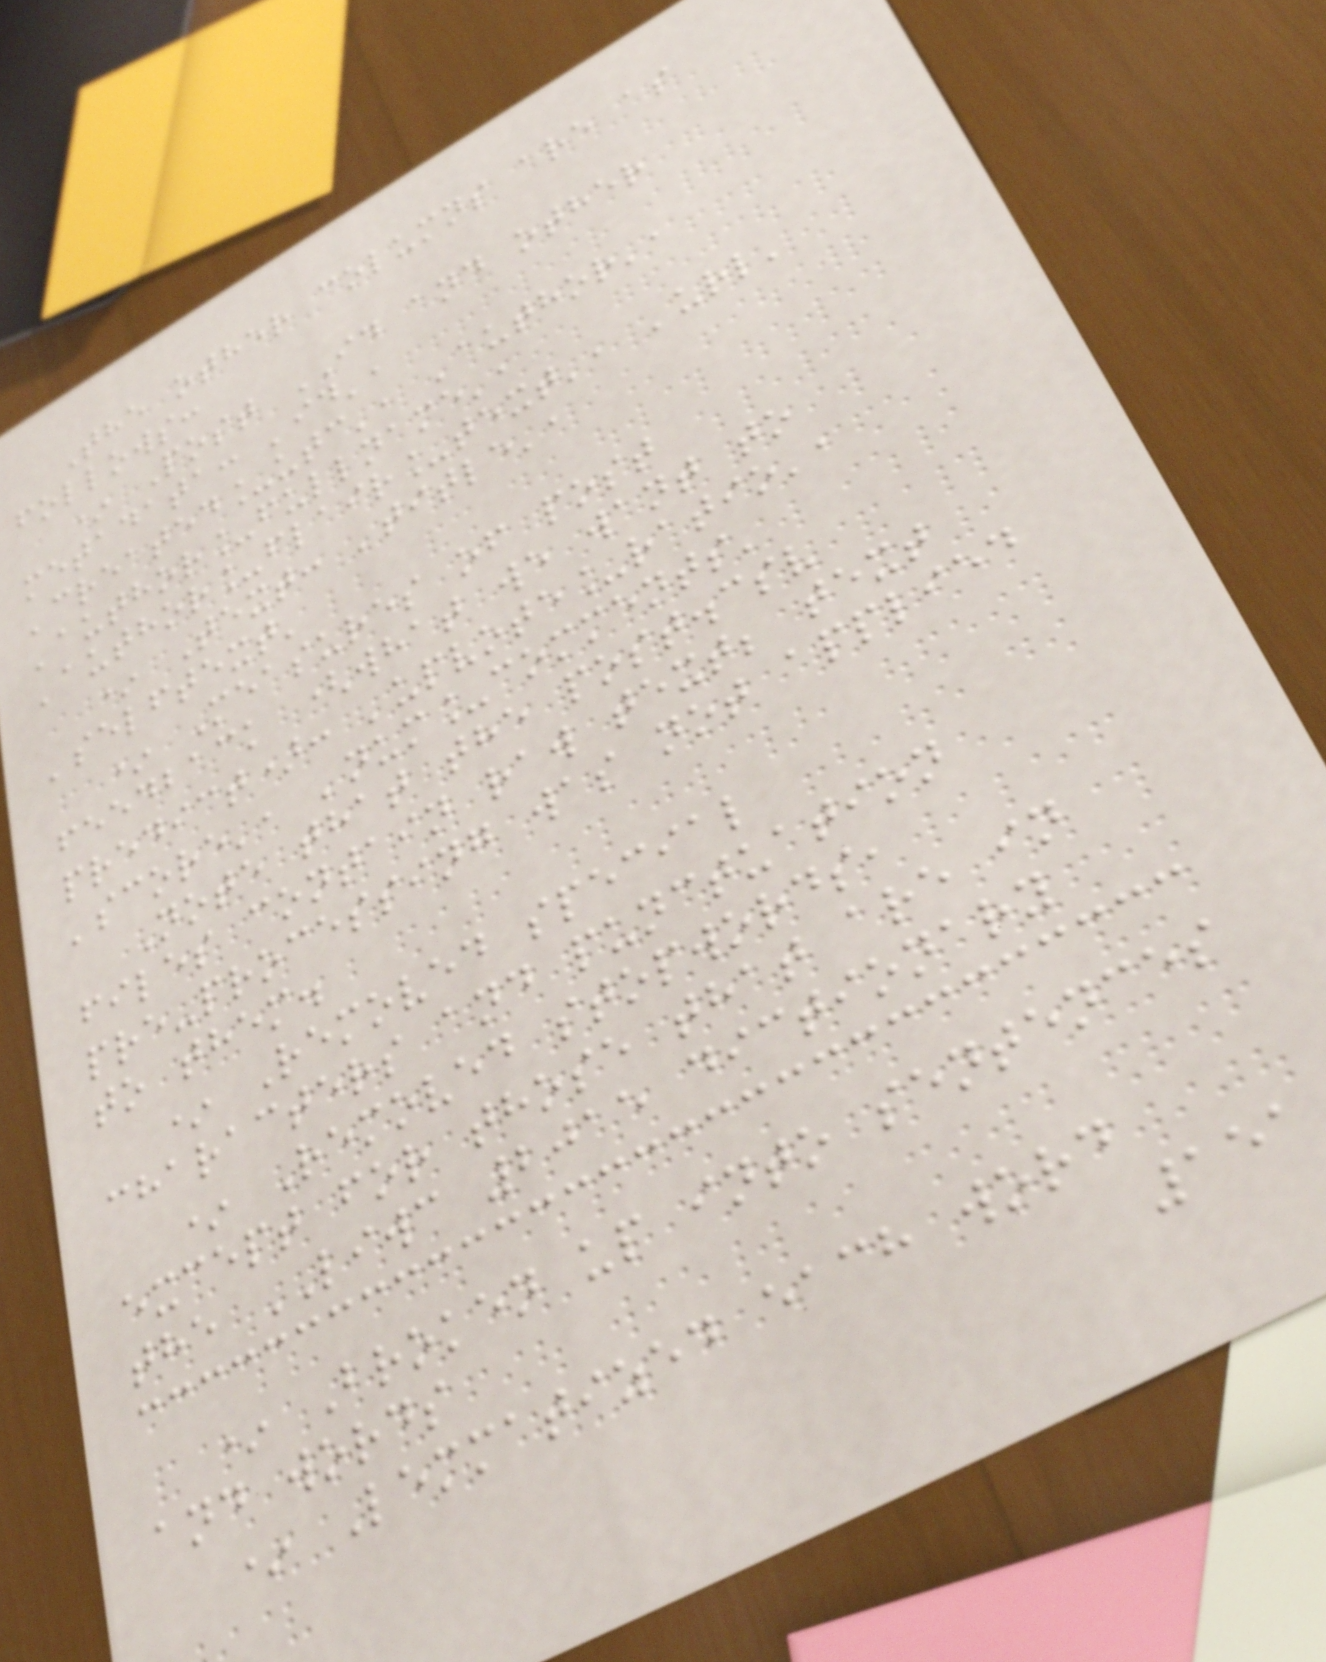The other columns are as
follows:
* Post ID and other
metadata: 'id',
'created_utc', 'author',
'author_fullname',
'author_flair_text', 'url'
* Text: 'title',
'selftext'
* Measures of post
feedback (what we want to
predict): 'upvote_ratio',
'score', 'num_comments'
Note that the post.csv
files contain raw text; text
pre-processing was not applied
to them.
* Removed special
characters and punctuation
* Removed stopwords,
except for those that are in
the LIWC 2015 dictionary
* Broken up into sentences
and words
* Lemmatized each word
151
